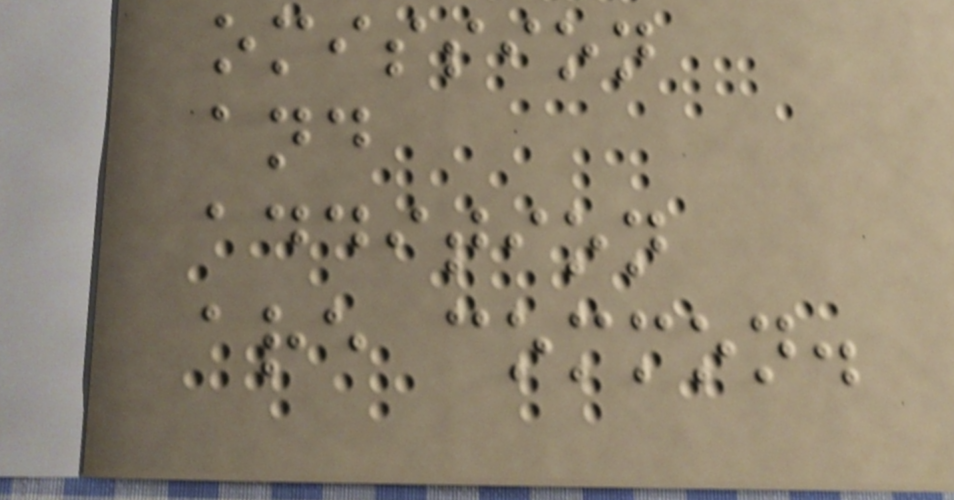omission
and
addition
are common.
